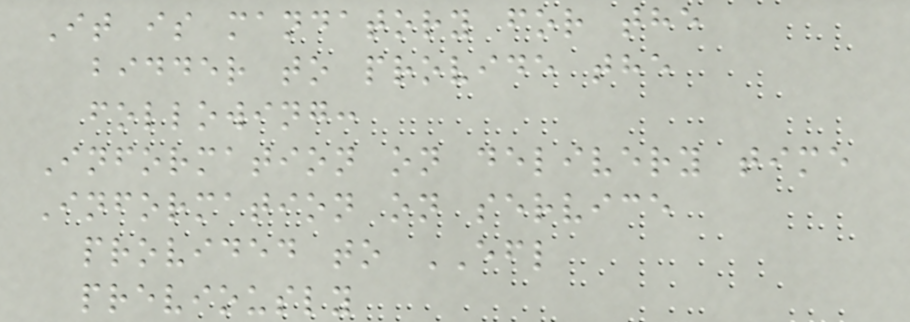It is mandatory for the
bidder to provide the
following:
Information on delivery time
Information on service
provided to EFL
previously
